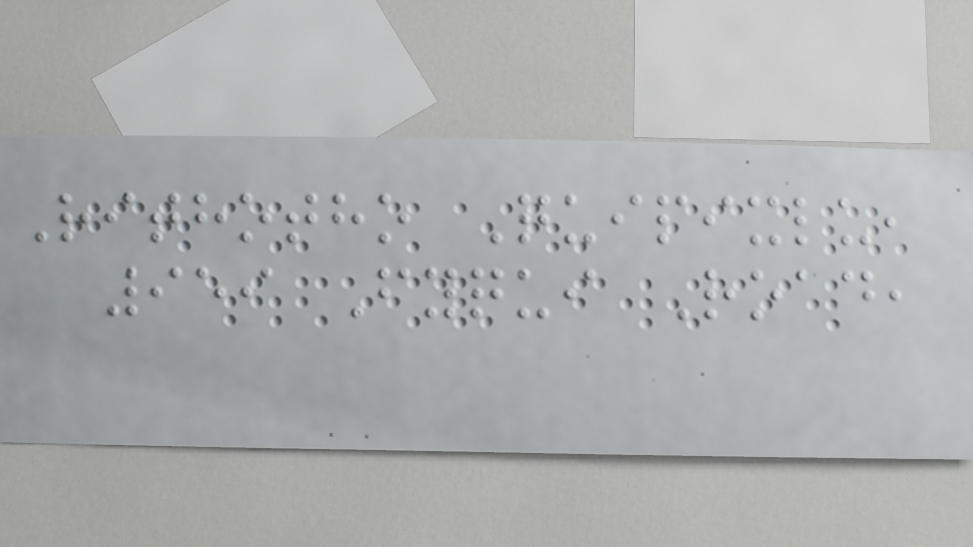Rithotho Quipixlu,
959 Fyqui Road,
